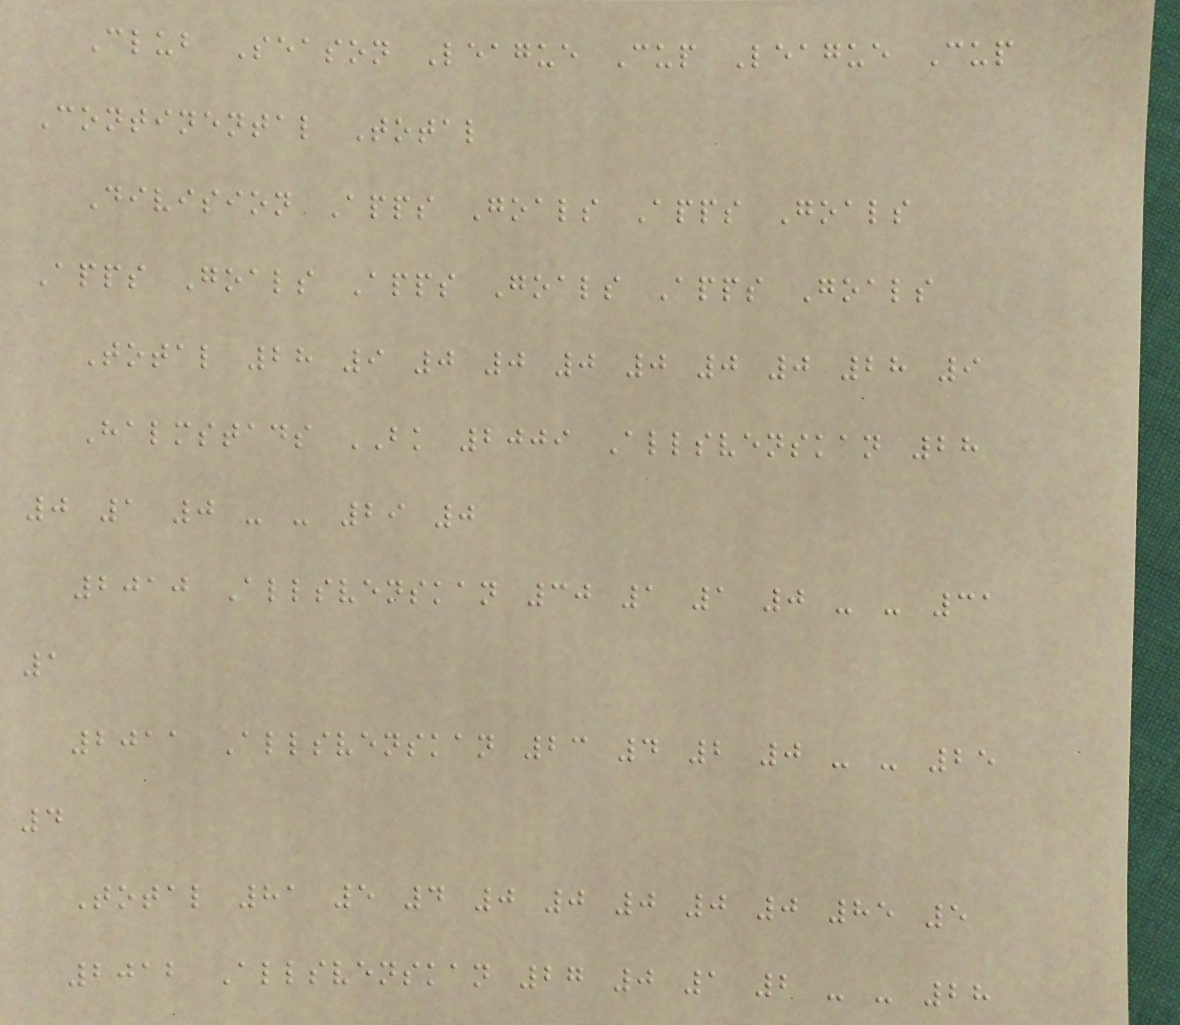Club Season League Cup League Cup
Continental Total
Division Apps Goals Apps Goals
Apps Goals Apps Goals Apps Goals
Total 28 9 0 0 0 0 0 0 28 9
Halmstads BK 2009 Allsvenskan 28
0 1 0 - - 29 0
2010 Allsvenskan 30 1 1 0 - - 31
1
2011 Allsvenskan 23 4 2 0 - - 25
4
Total 81 5 4 0 0 0 0 0 85 5
2012 Allsvenskan 27 0 1 2 - - 28
